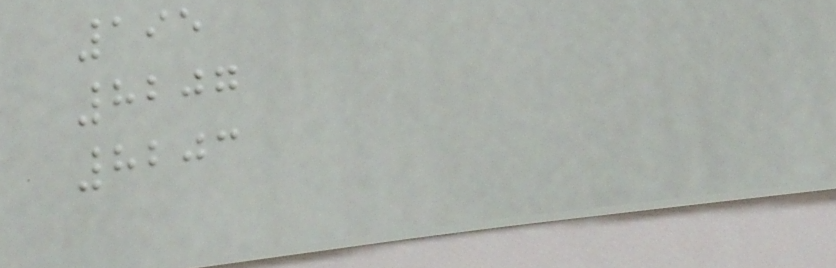195
8207
8203
